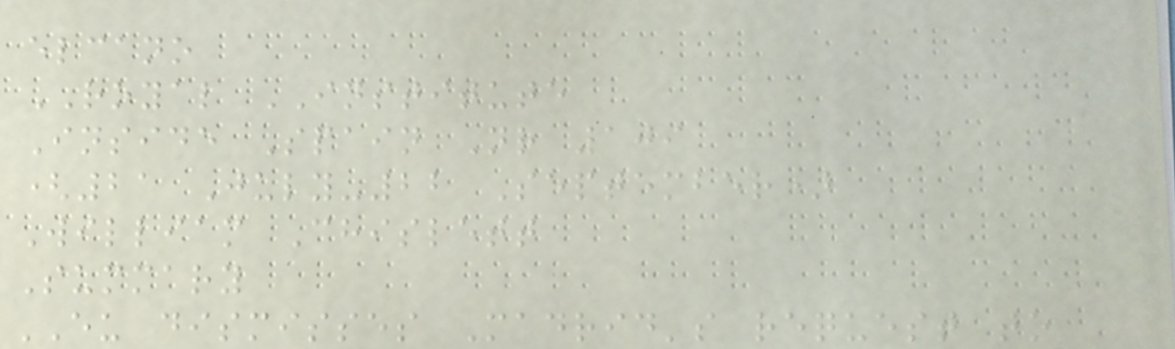elcano
ROYAL INSTITUTE
Inside Spain Nr 109
(21 July-22 September)
William Chislett
Summary
EU dismisses Madrid's request to
